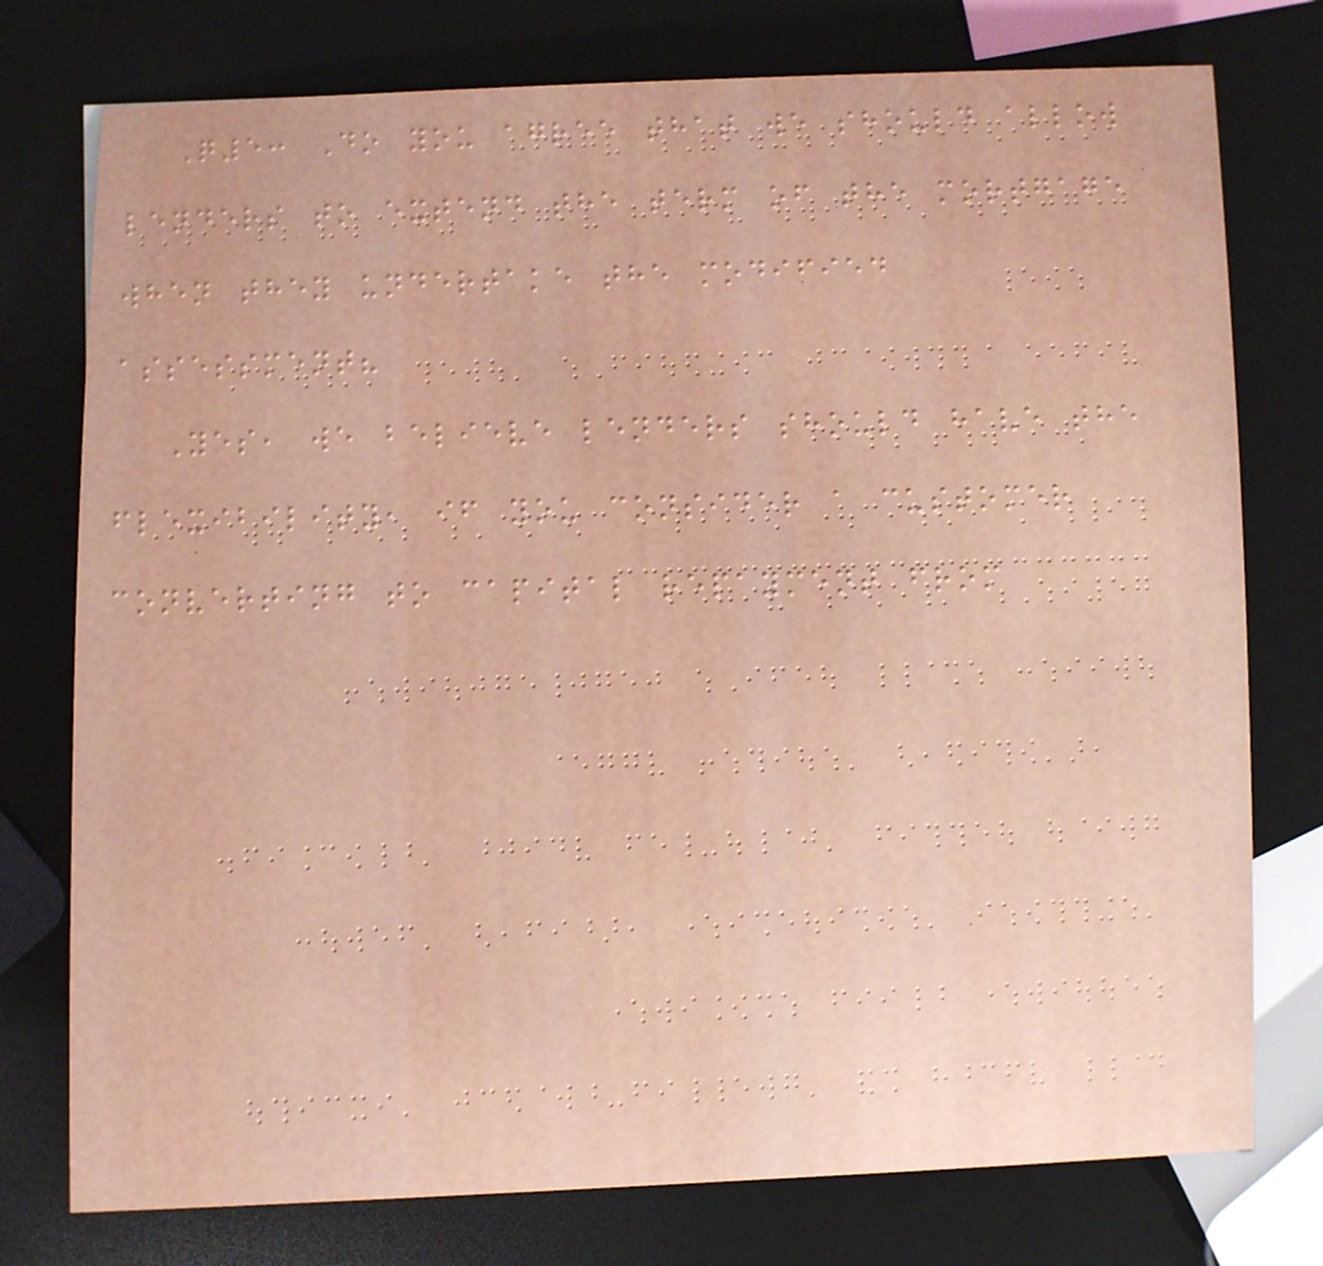Q5: Do you agree that we should allow
lenders to extend the term of the mortgage
when they undertake the modified
assessment?
Yes, we believe lenders should have the
flexibility, if you consider a customer
converting to capital repayment from
